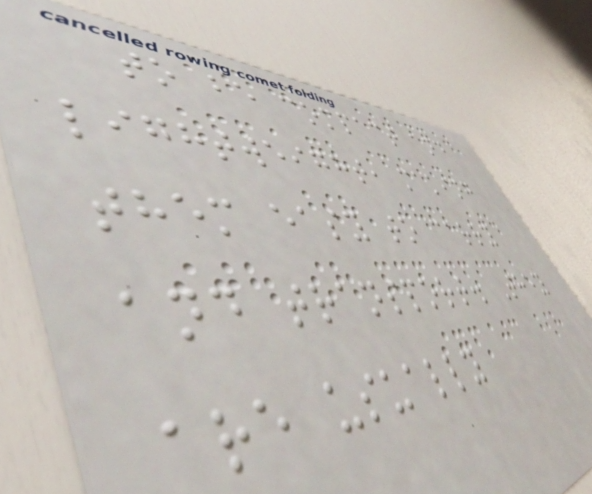to be compact and
lightweight, making
them easy to carry
and transport. They
are usually
